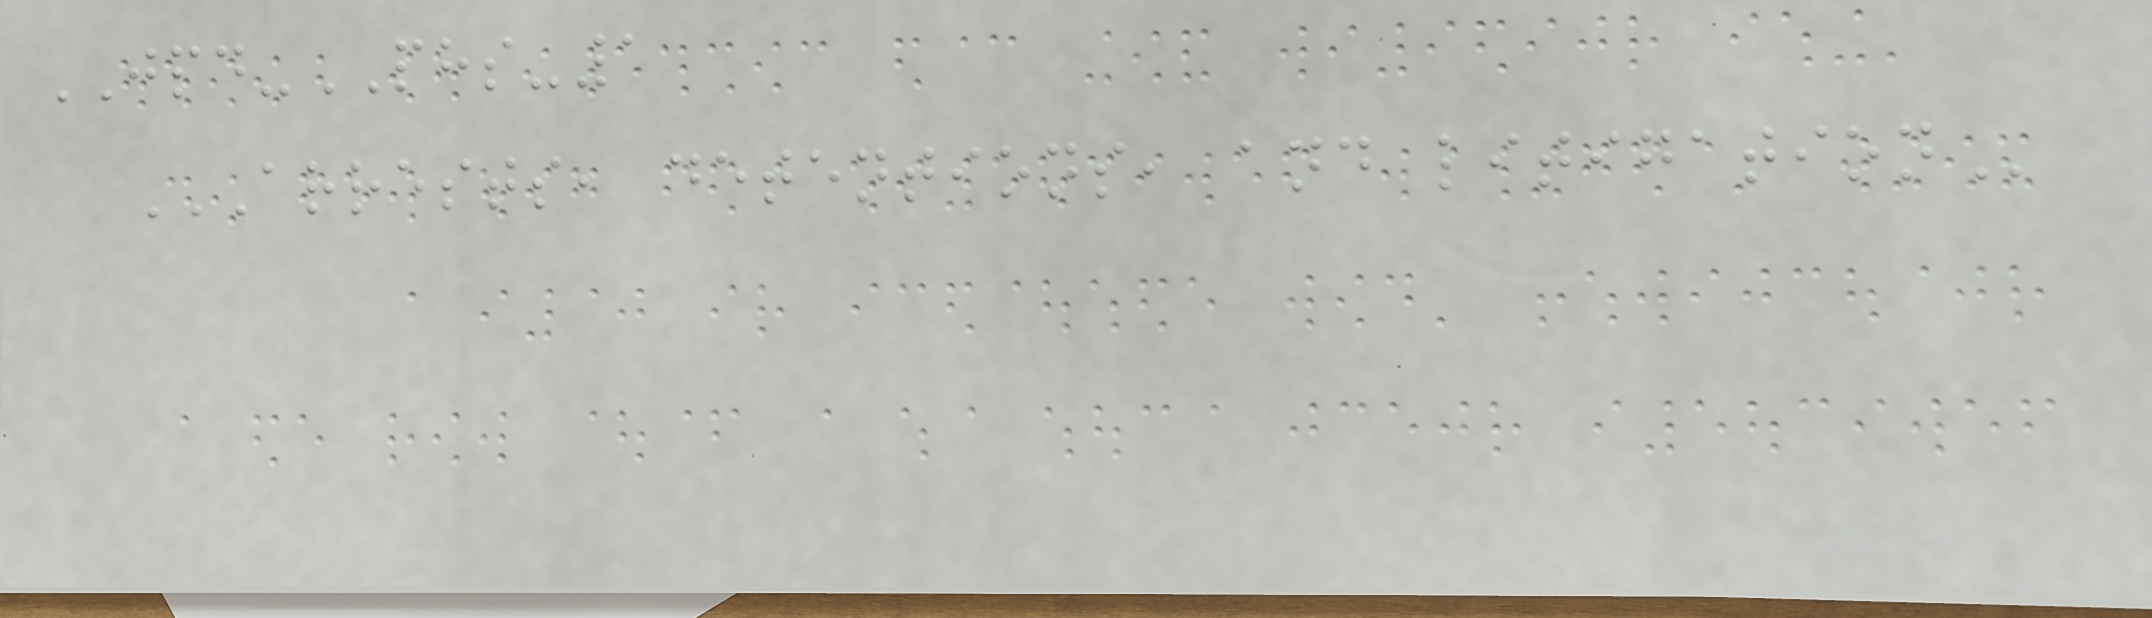JPD-PHS-1
ARRESTS, DETENTIONS, AND LITIGATION
